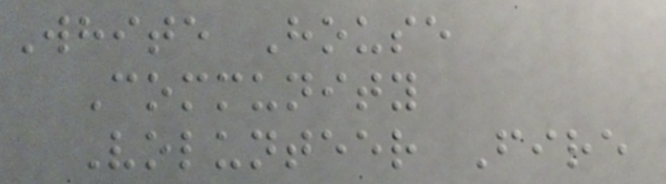White House
Community
Volunteer Fire
